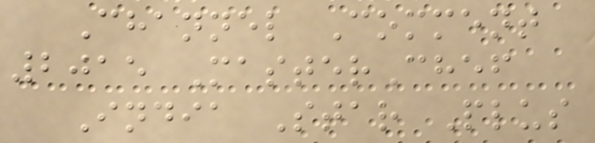Channel Comment
2015 MasterChef
India Star Plus
